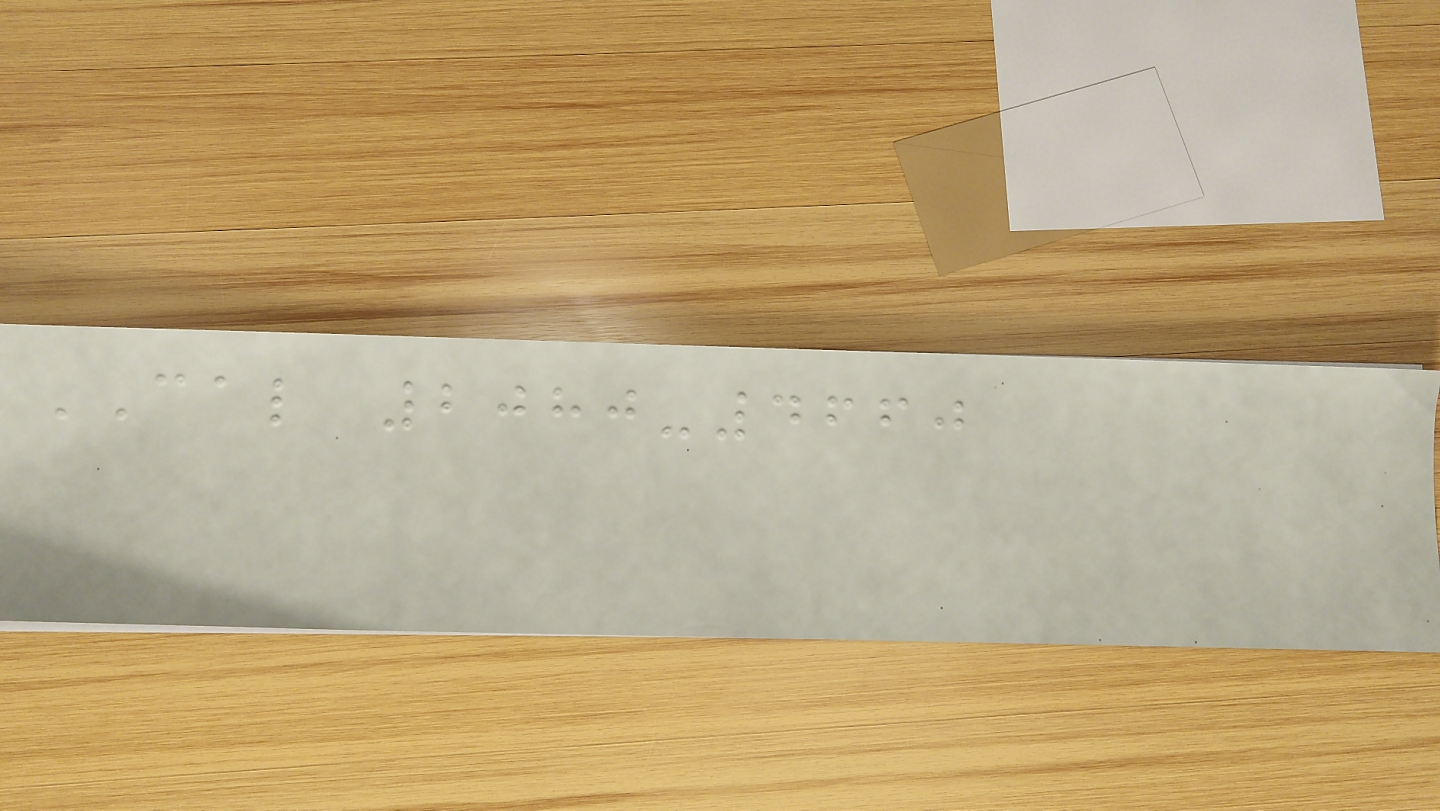CAL 2080-4660
